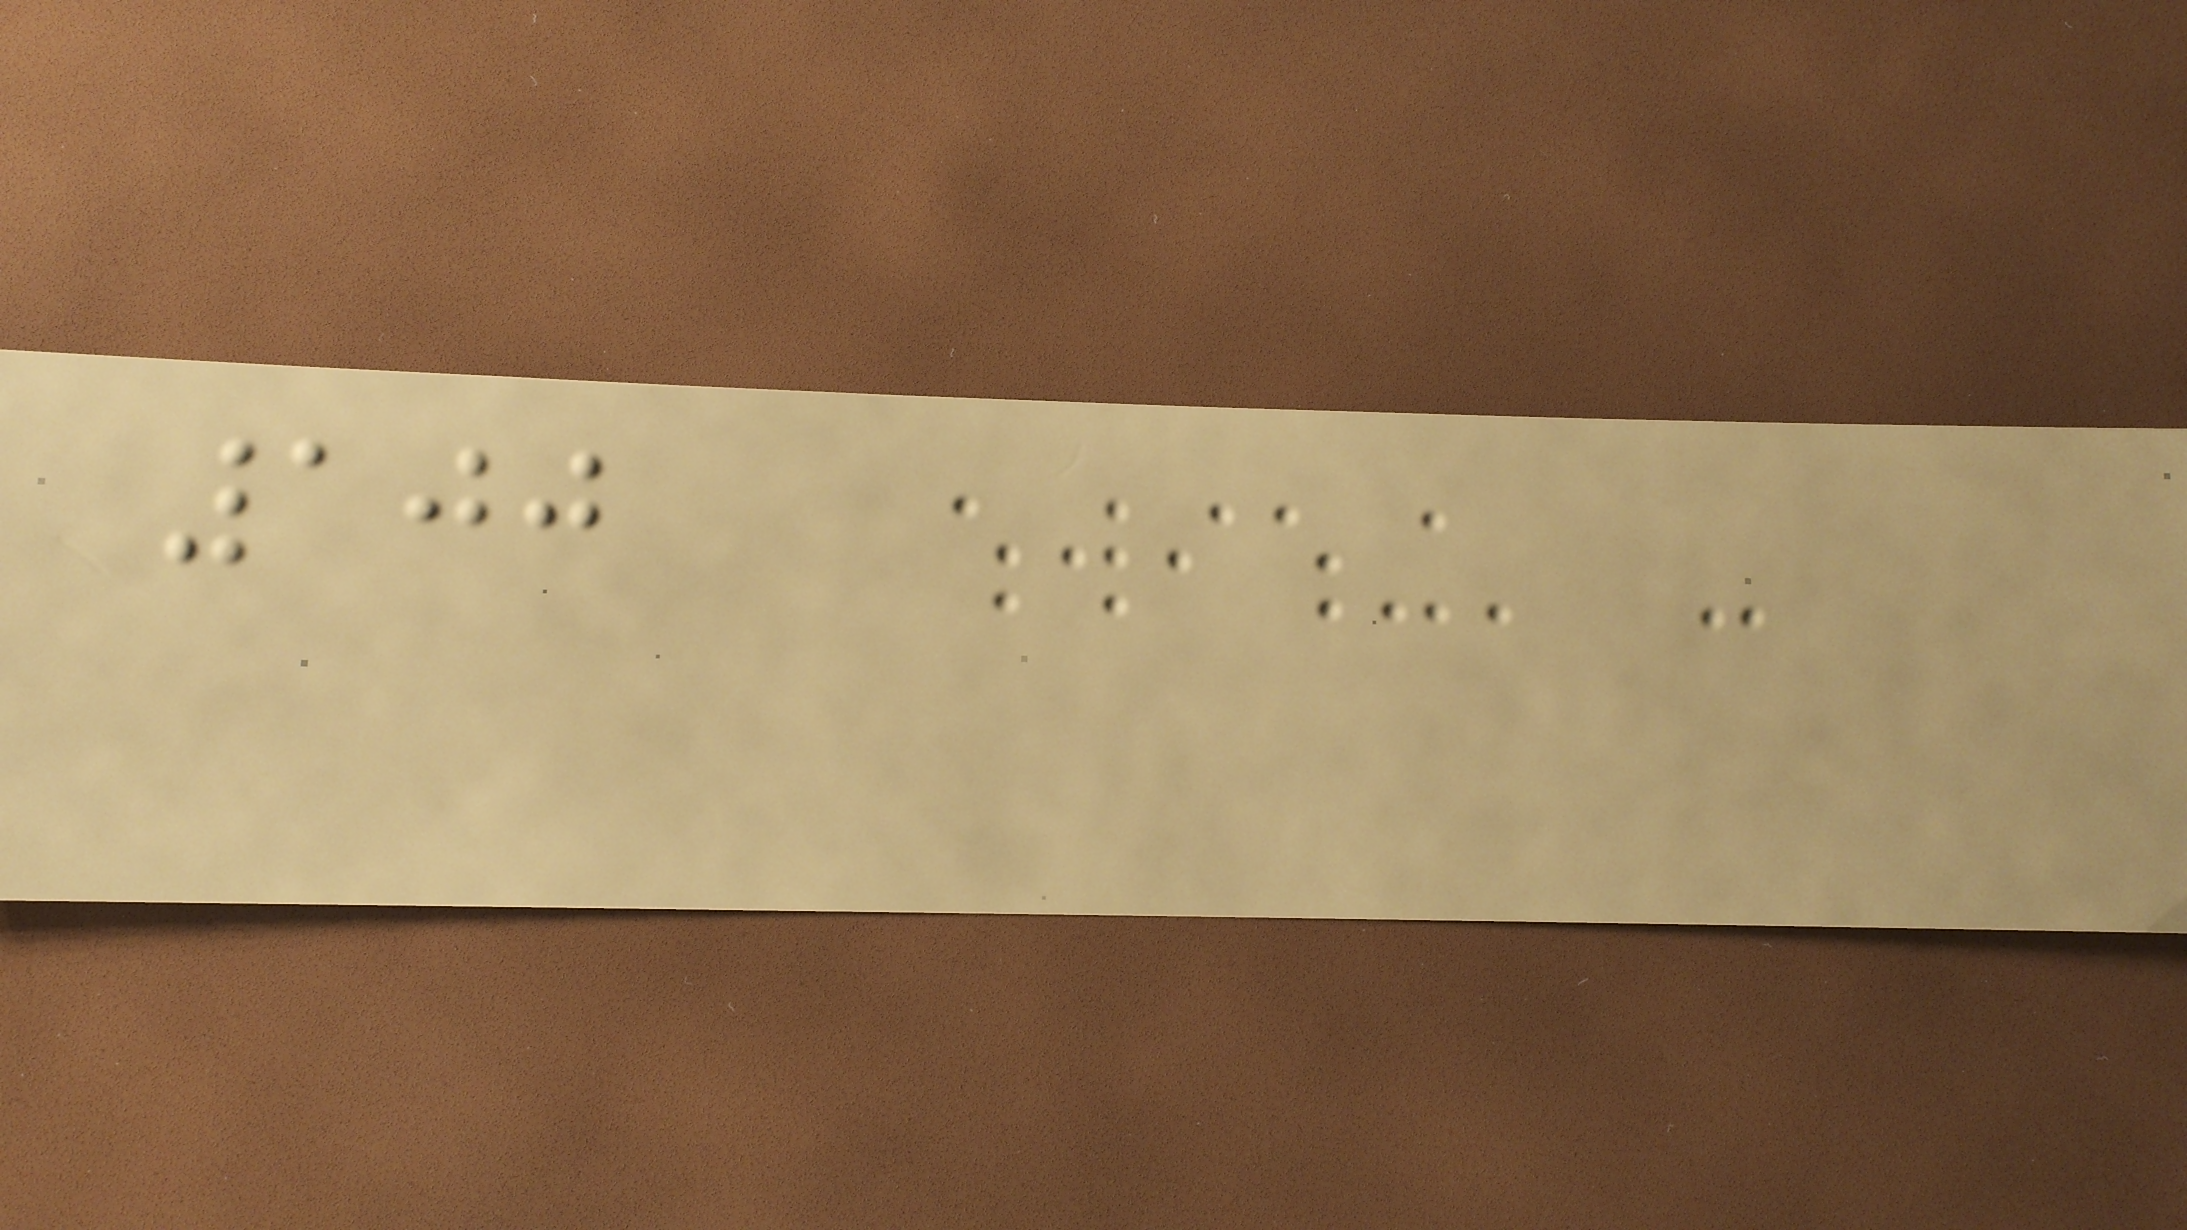100
